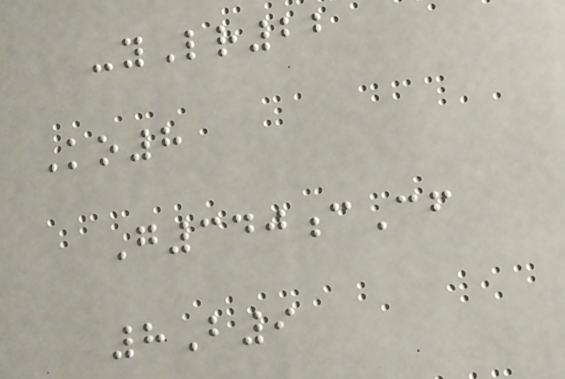-yLr22
Ko8
G340cCf
8B9
